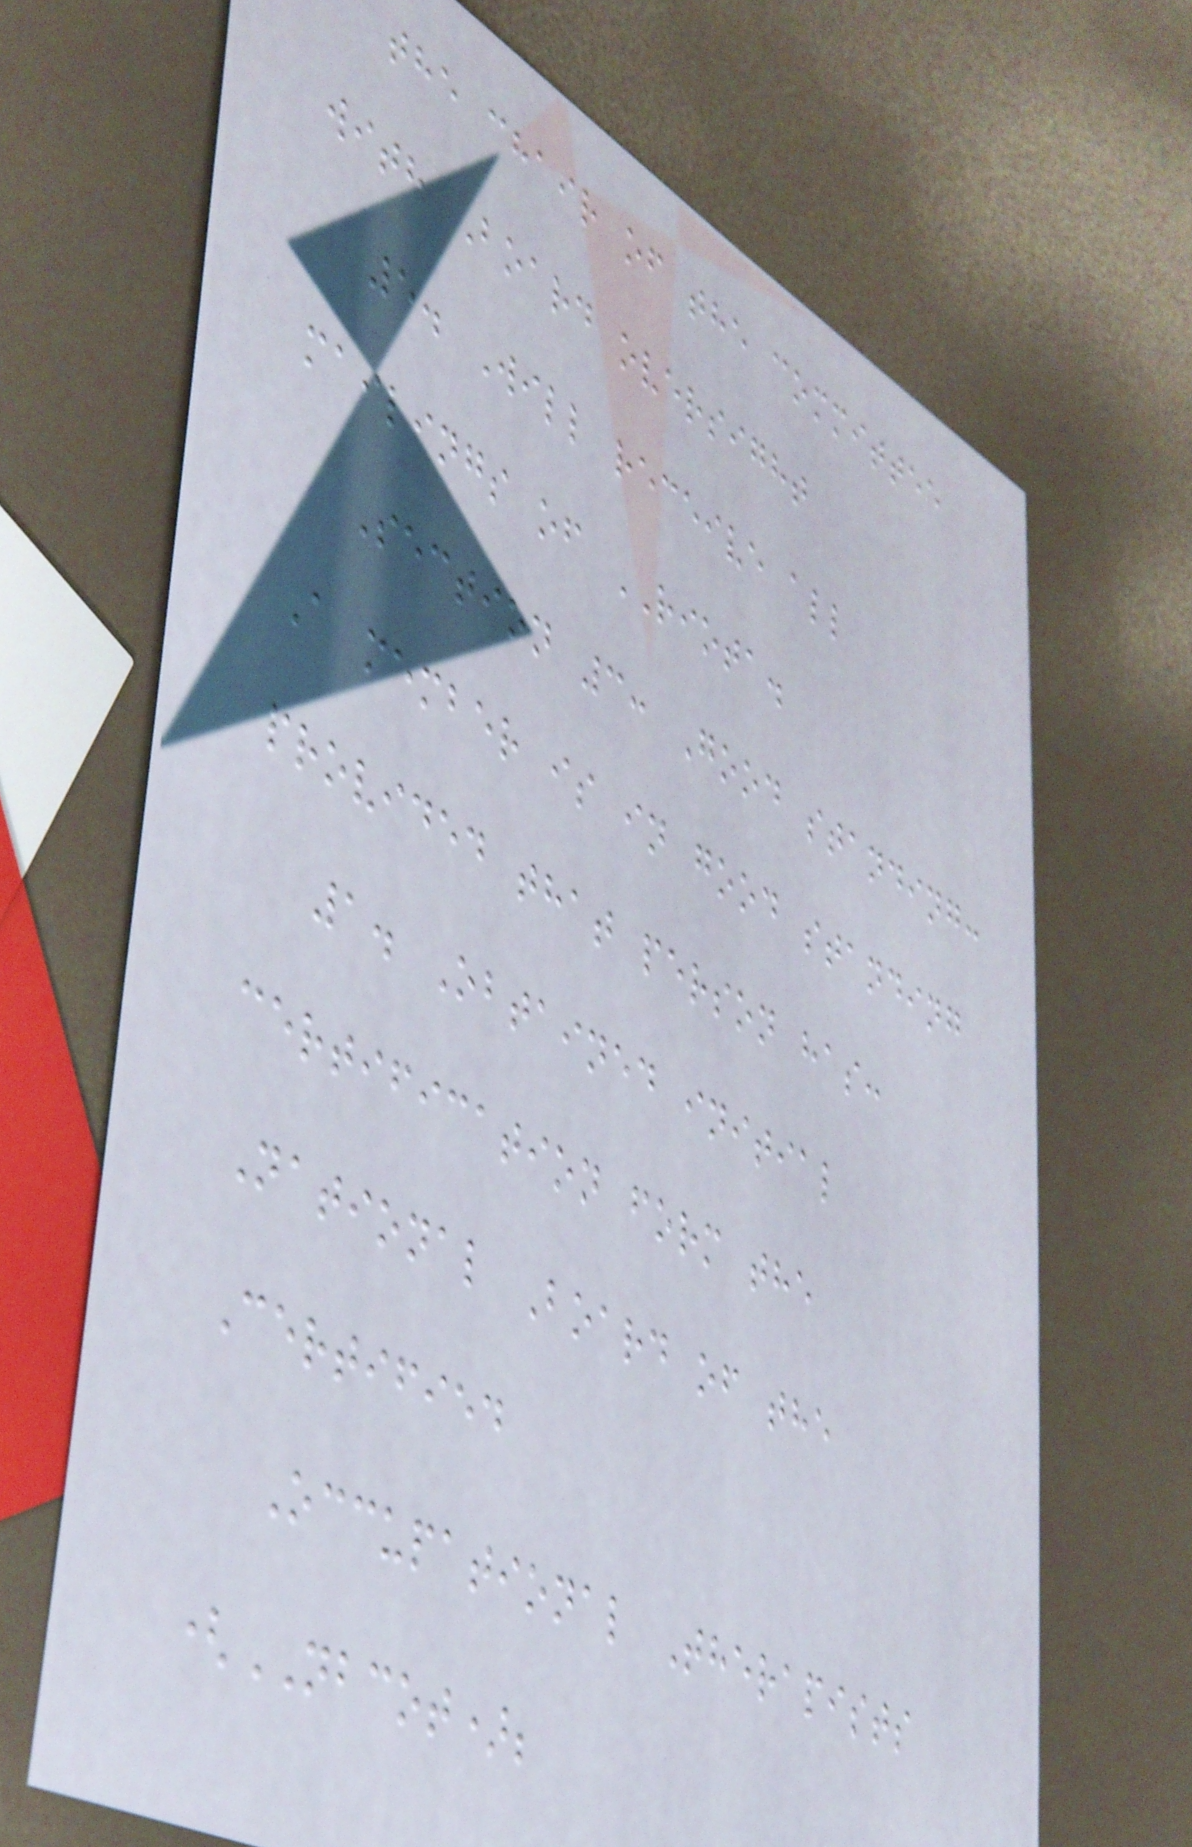the chair of the committee
with Board oversight
5. Will receive all
mailings of RIOTA.
Section 3: Good standing:
A member is in good standing
provided that person has:
1. Obtained initial
certification form the
National Board of the
Certified
Occupational Therapists
(NBCOT);
